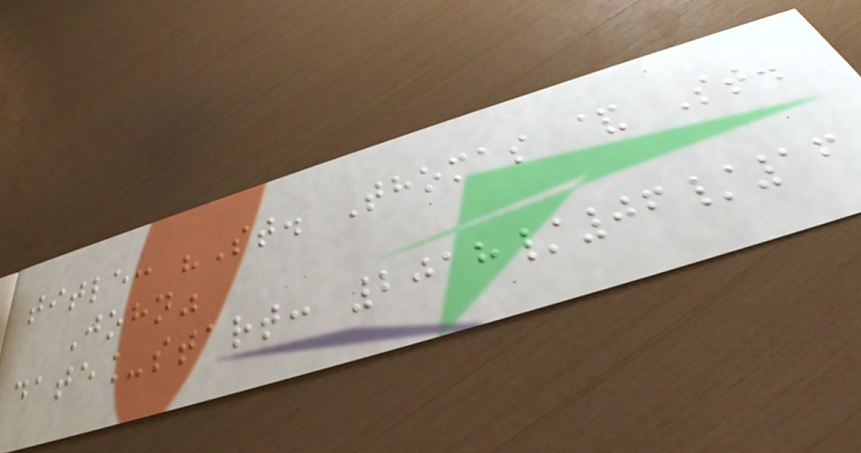title: "St. Thomas & St.
John"
date_start: 2018/06/16
